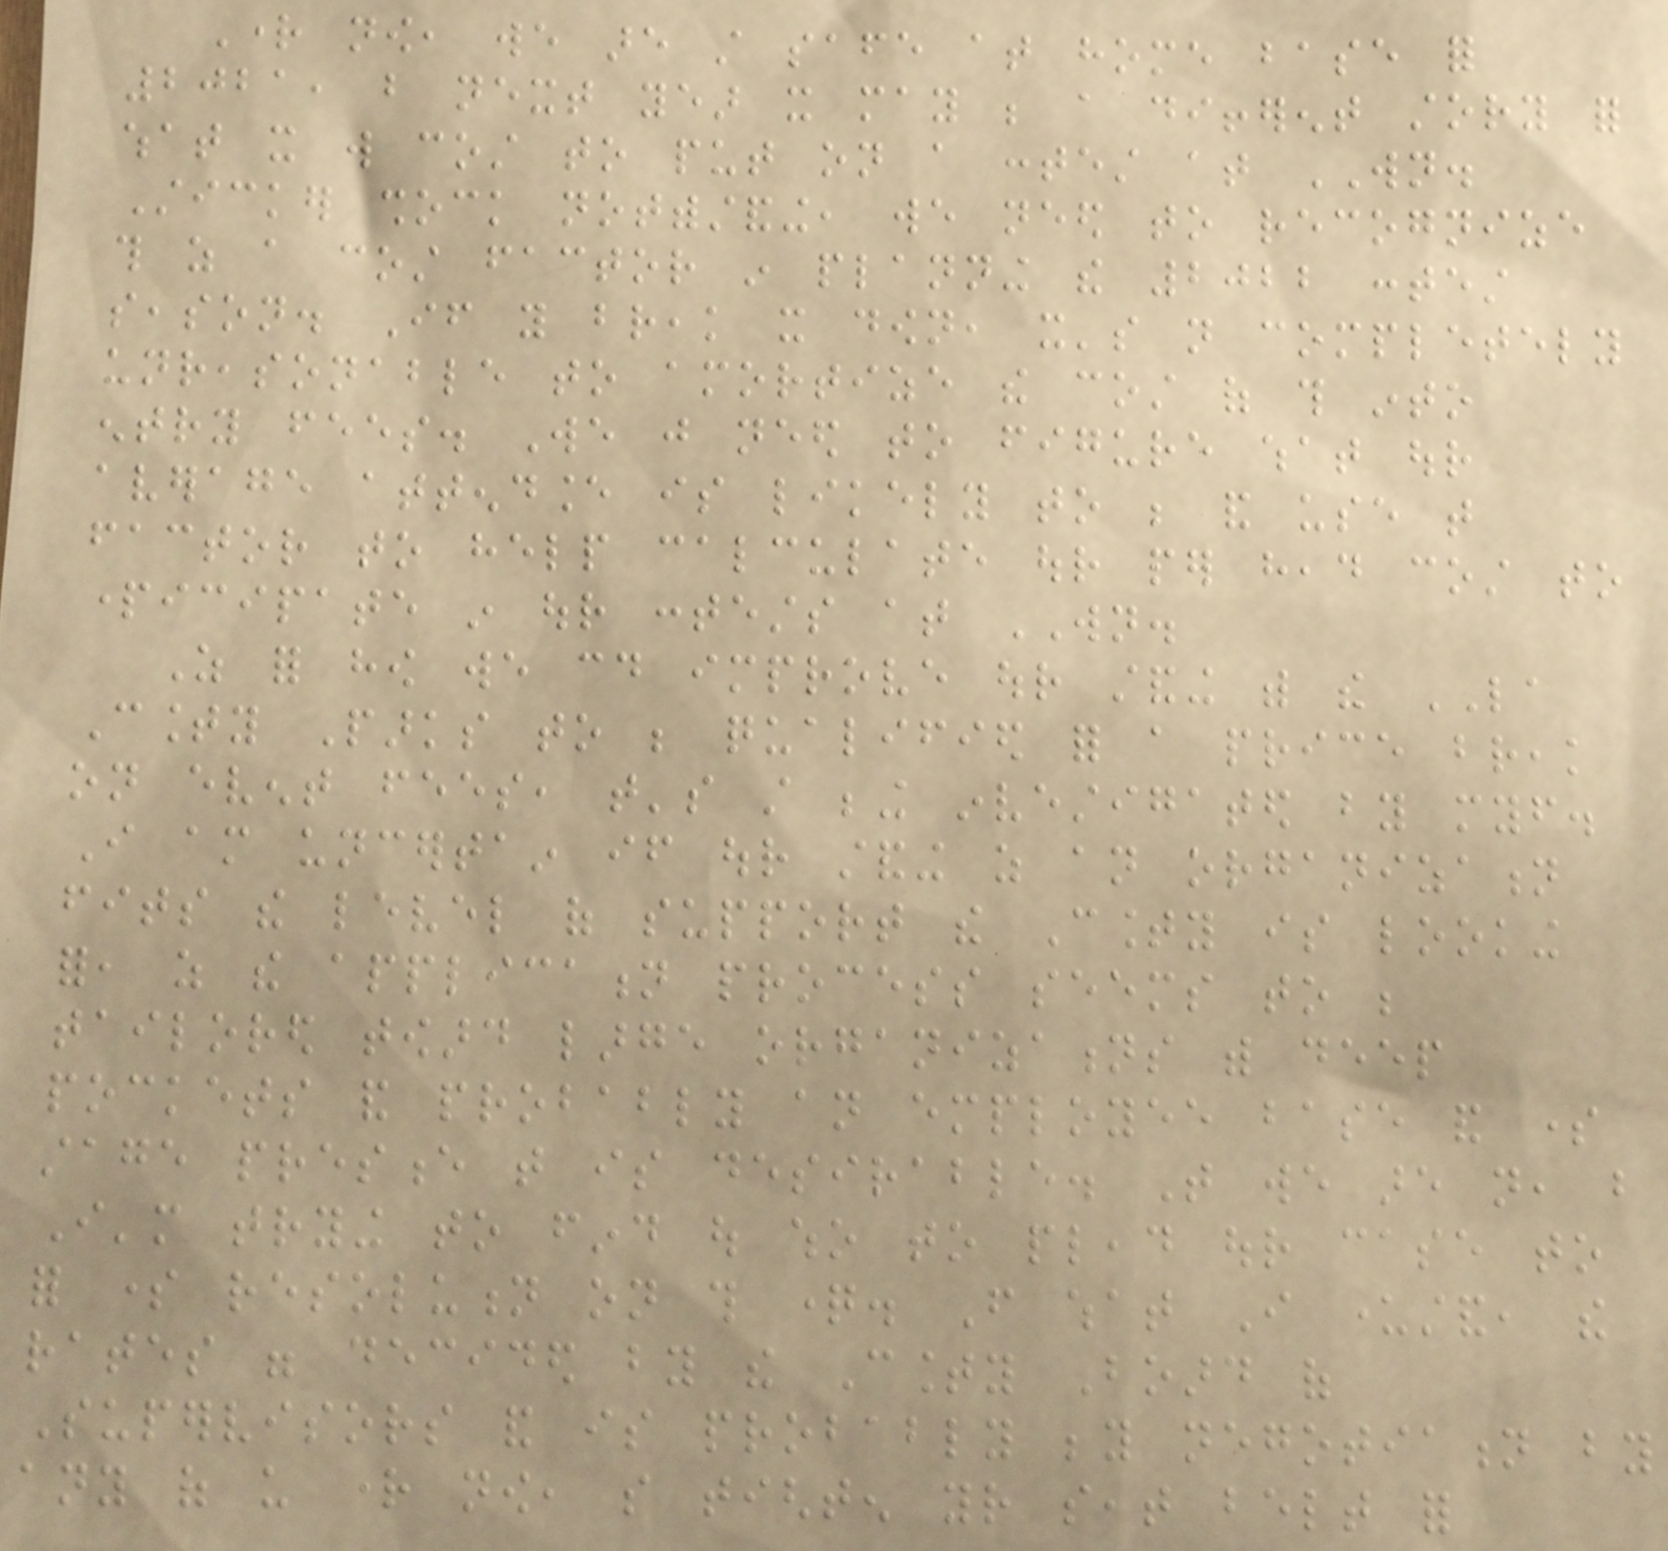Right now, we are still safe at home base for
2021, but next year it may be a different story for
what it will cost to put on a contest at WN.
Sticker shock notwithstanding, we need to recognize
this as a cost factor in planning the 2022 contest
season. If you break it down, it's not completely
unreasonable to amortize the cost of this into
entry fees. We just need to figure what our
average attendance is likely to be and use that
factor to help calculate our per head cost to
participate in our contests at WN.
As for how we could improve our standing with the LA
County Parks to be qualified for a price break
on event fees, that's still being investigated by myself.
I am uncertain if our standing as an organization
fits the level of support the County is looking
for, as the application process seems to be
tailored toward large organizations with deep
pockets and probably an employee base and some
stage presence that is desirable. That we are not, but
I'm trying to find out who to plead our case to
for some resolution on this question. From what I understand, the
rates were decided by the County Board of
Supervisors and is probably beyond negotiation by
any of us right now, so tighten your seat belt for
